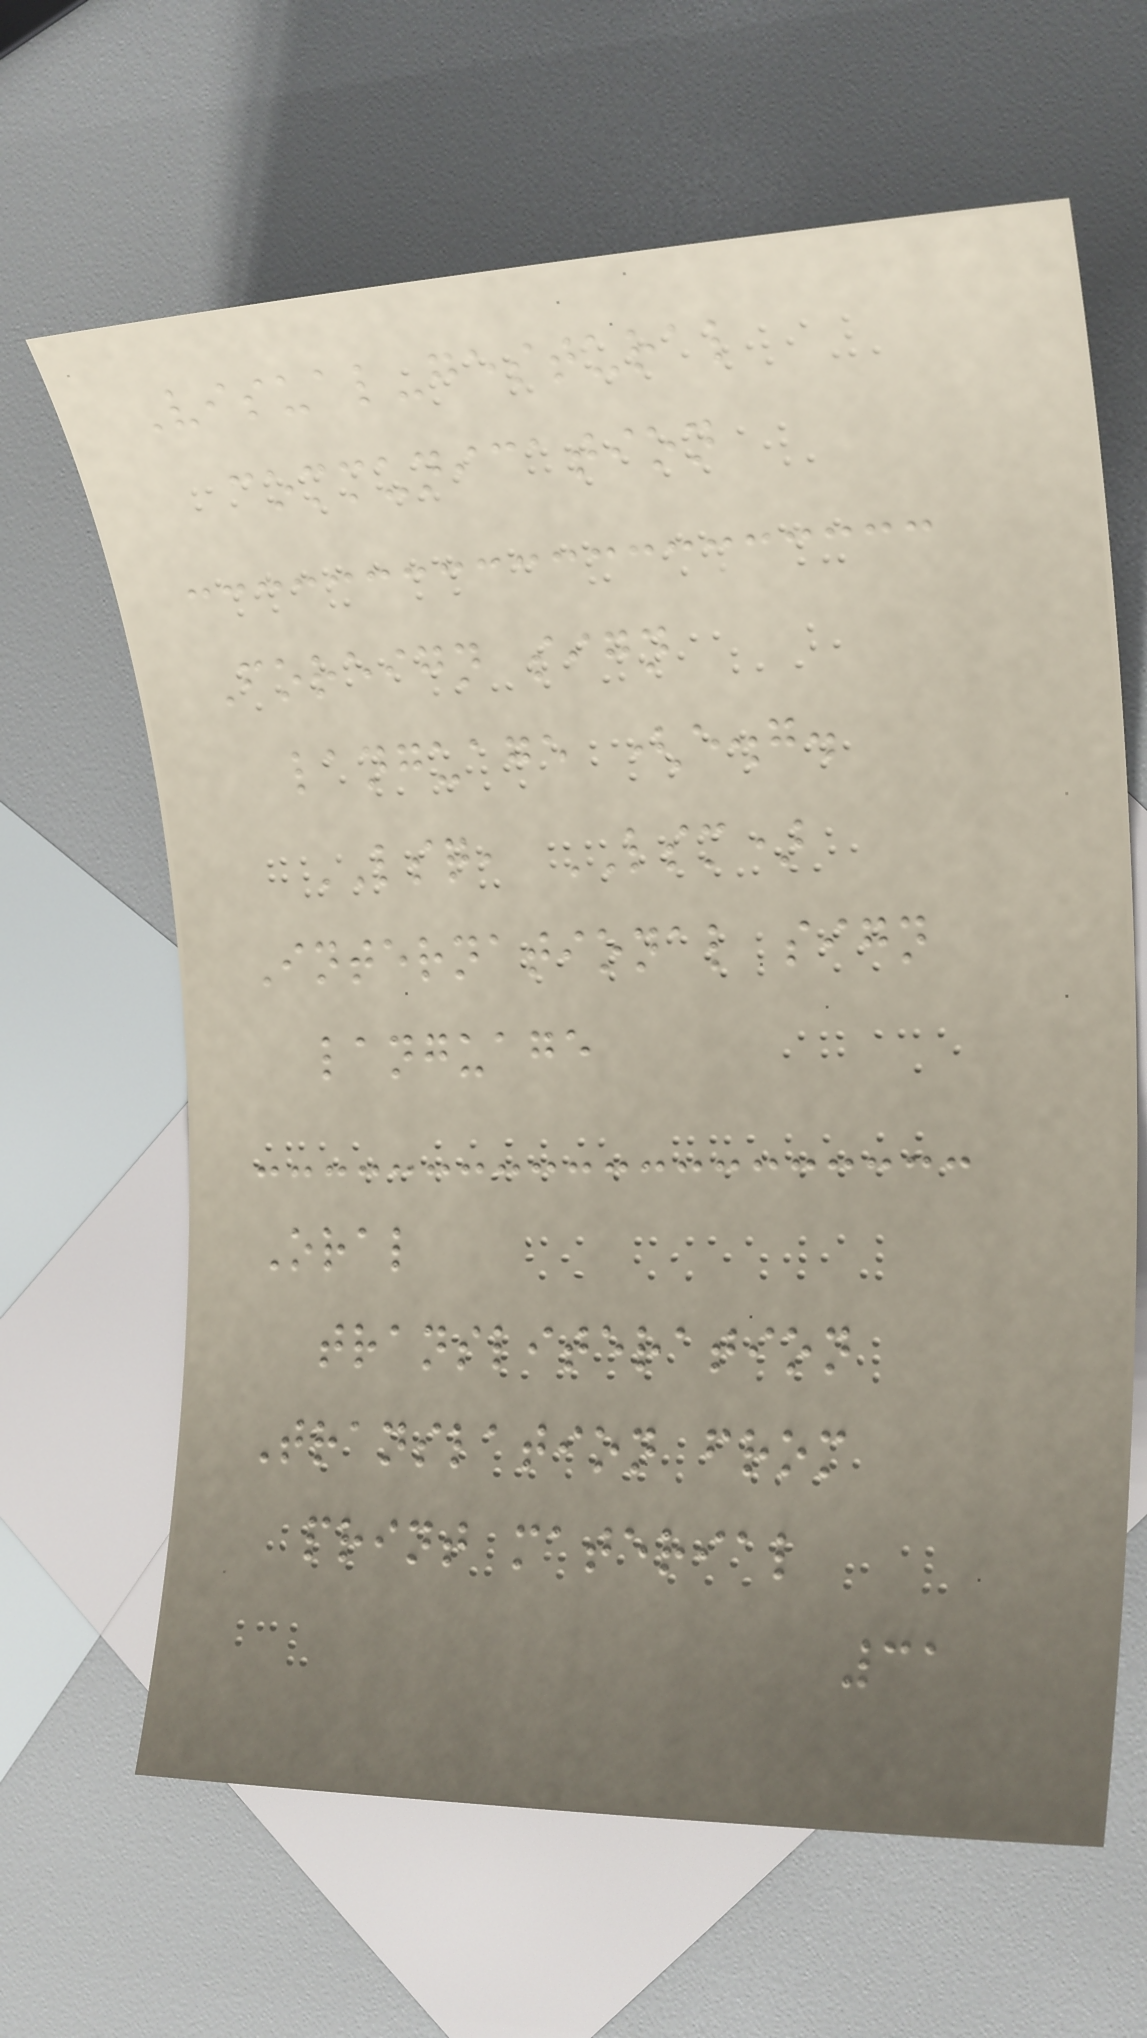Visual-gestural
communication
Foreign sign
language (e.g.
LSQ, LSM)
International sign
language
Oral
transliteration
Translation from
print material
31
